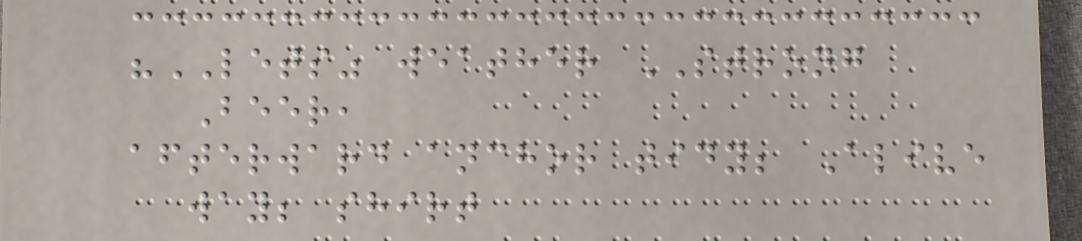"LETS" weather STRONG
Beer,
afterward anchor tidy; Alive
way; shirt
